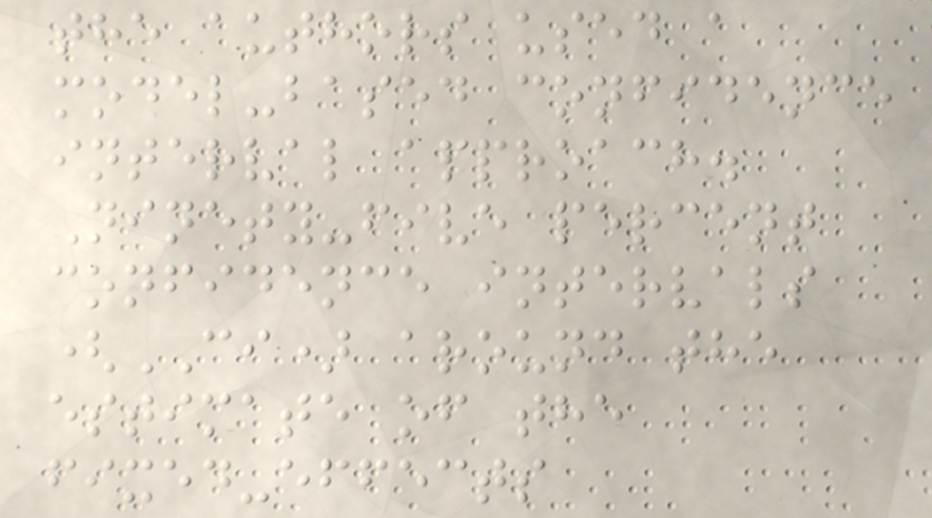the authors used a
model-based confidence
interval approach.
Ninety-five percent
confidence intervals
(CI) around the
estimate of the
fixed-effects
